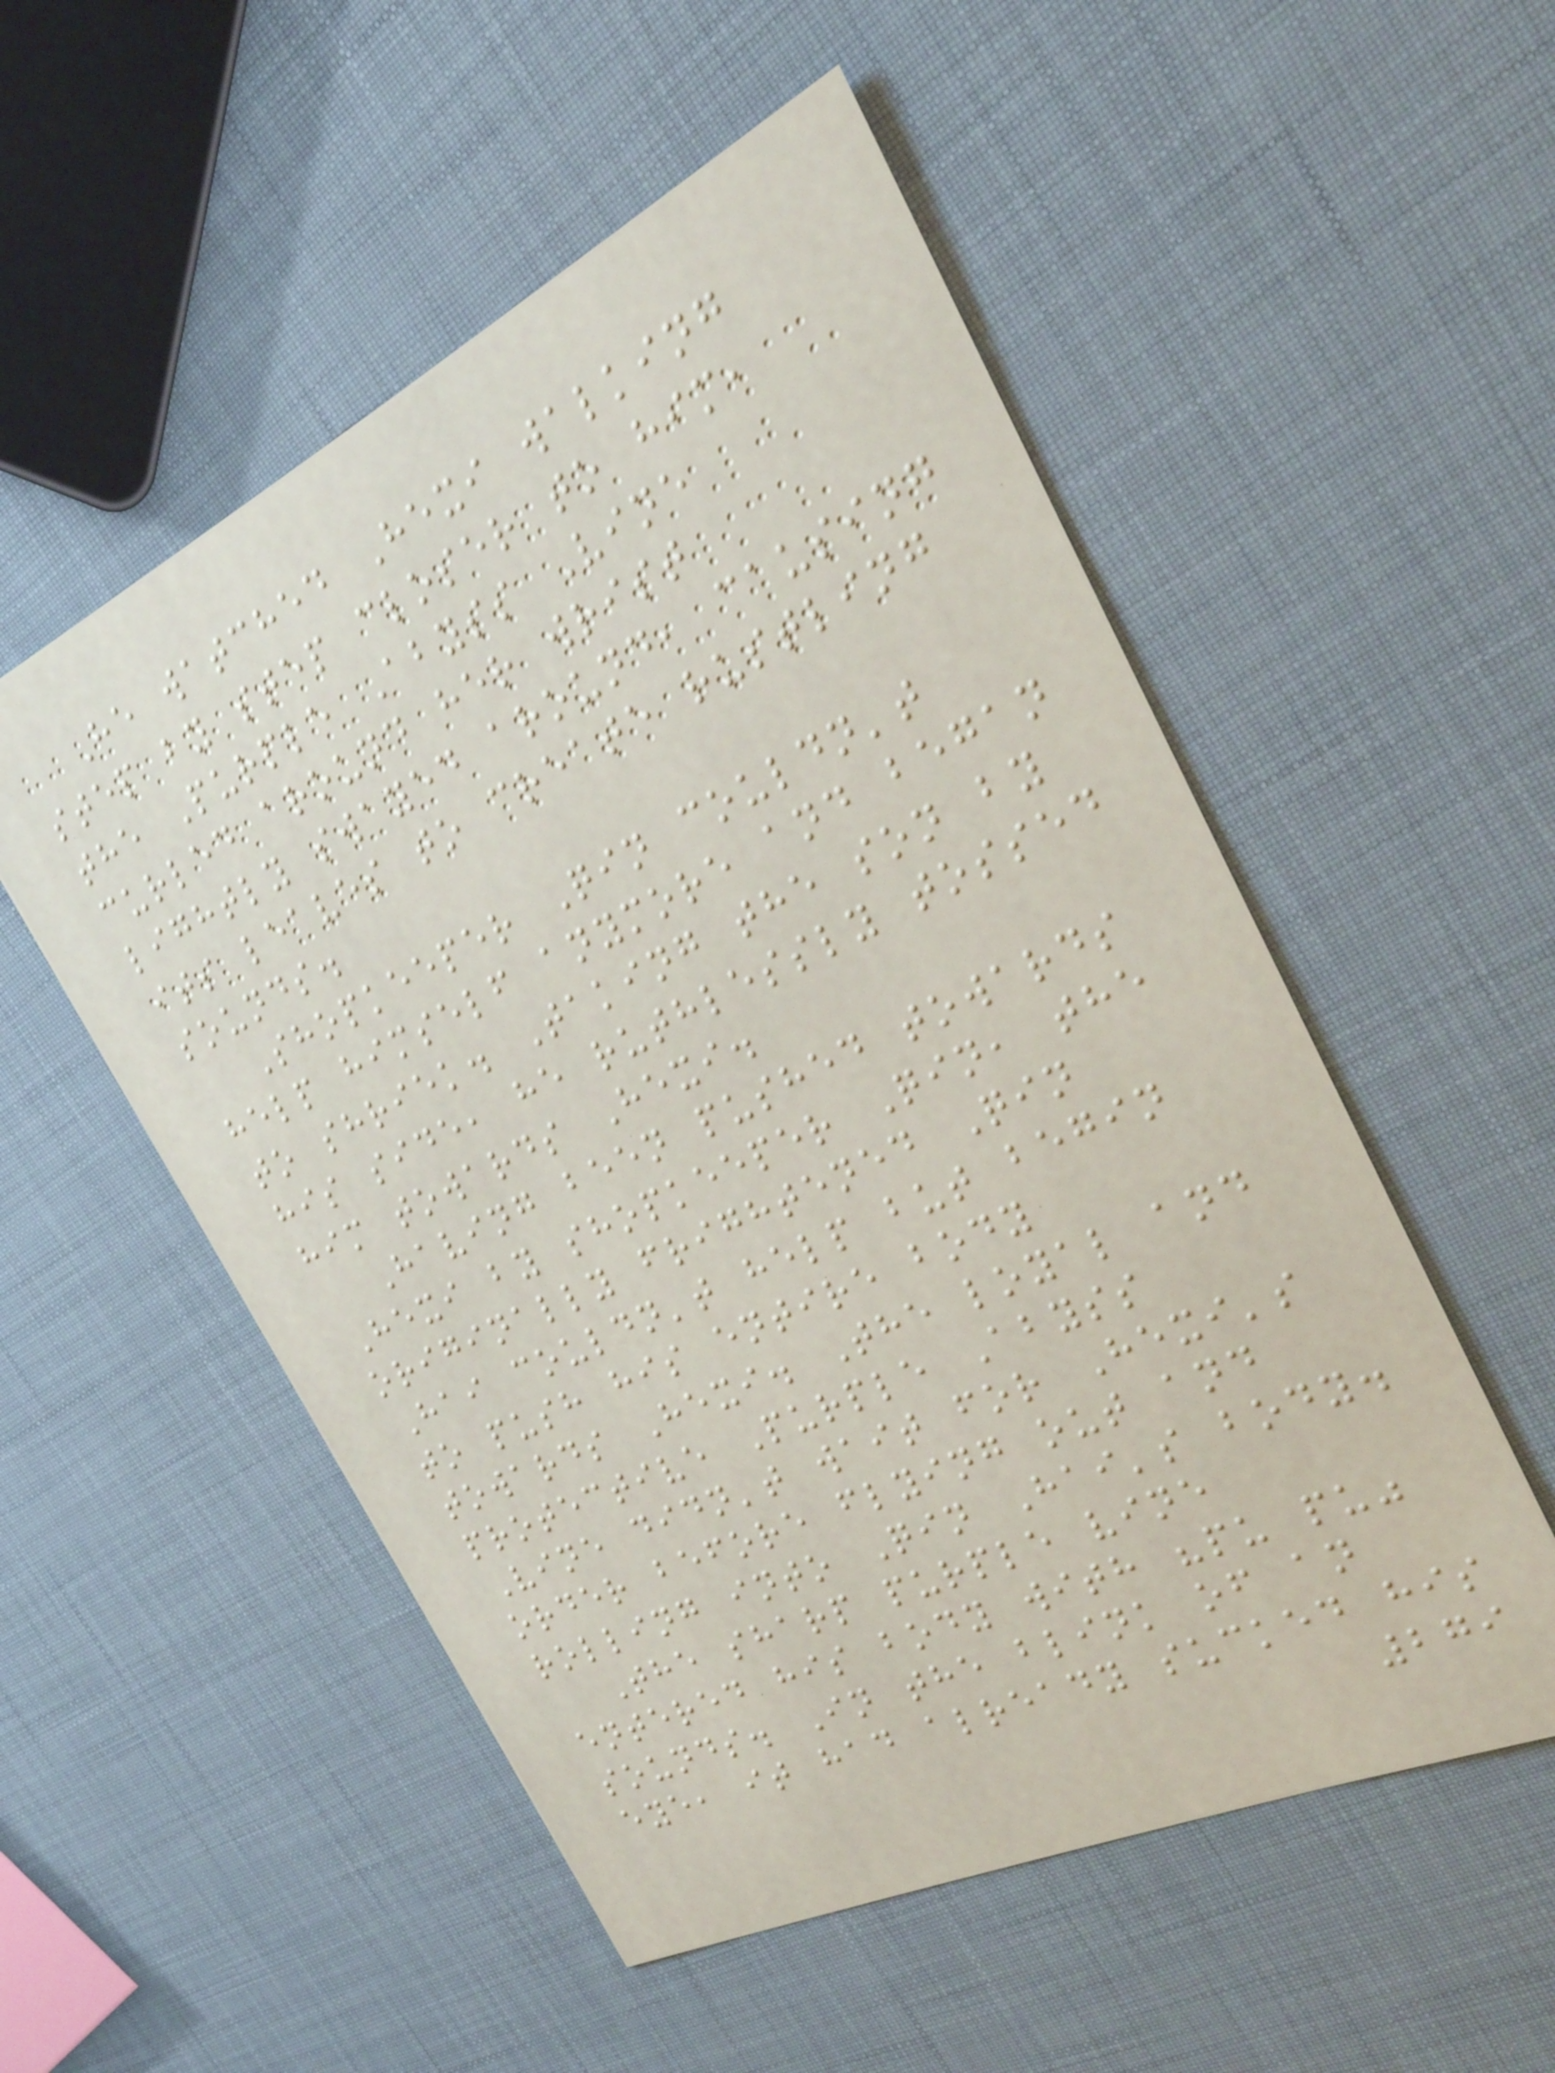He watched Hexi walking
step by step closer to him,
the Purple Abyss Vine
curled around her wrist
lightly swayed around, causing
its leaves to create rustling
sounds.
Shopkeeper Qin couldn't
help himself anymore and began
to shriek. Taking the son by
his side, he ruthlessly tossed
him towards Hexi.
Having been pushed towards
Hexi by shopkeeper Qin, the
originally frightened Qin
Hai couldn't help but begin
to push his entire body
towards Hexi. The loyal and
protective Purple Abyss
Vine didn't wait for Hexi's
order before flying out and
rolling into Qin Hai's body.
The sharp purple vine
entered his body with "pu pu"
sounds. In the blink of an
eye, it had already sucked his
279
